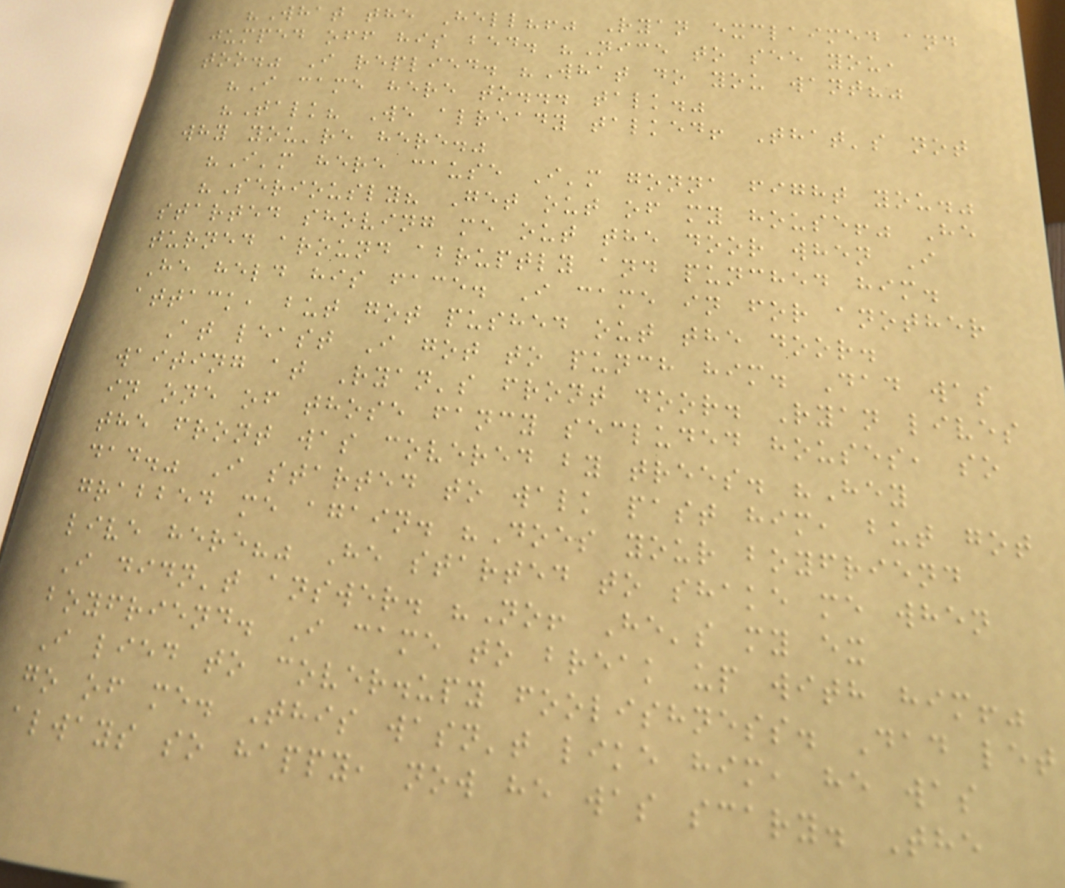"What the Hell?!" Ryan exclaimed and
jumped off his bed. "Nice to see you,
too." I replied. "What do you want?"
"I came here to... talk."
"Talk? We already talked! That's not
why you're here."
"I'm here cause I'm gonna fight you."
"Seriously? Get out of my house!" He
started shoving me out the door when I
turned around abruptly and punched him.
He held his face. I came in for another
attack, but got pushed out the door.
At least I got to punch him. Dad was
waiting at Ryan's front door. Ryan lives
in one of those fancy secluded houses, so
the front was covered by trees. "Hey
dad." I started to walk past him, but got
grabbed me again. "Does your boyfriend
live here?" He started to shake me when
I didn't answer. "No! He's my ex
boyfriend. I came to break up with him!"
I lied to cover.upy foolishness. Dad let
go of me. This wasn't like him, he was
always so happy, now he was scary. The
